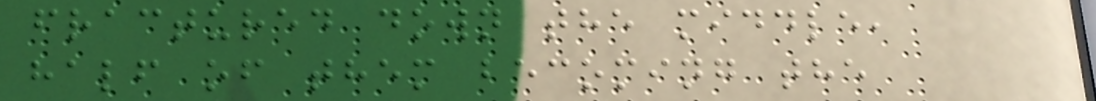fractured down the middle,
half of them becoming the
